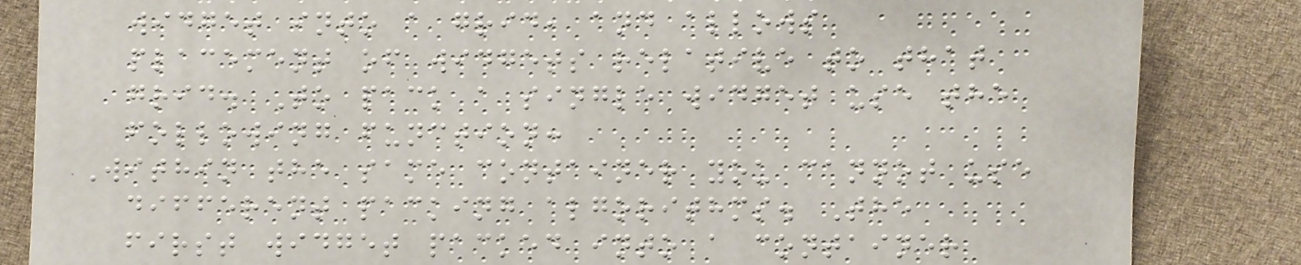widget into a grid, and allows
placement of widgets relative to that
grid. To pack a single widget use the
following function:
Within the same container you cannot use
different packing algorithms. The
first widget packed into a container
